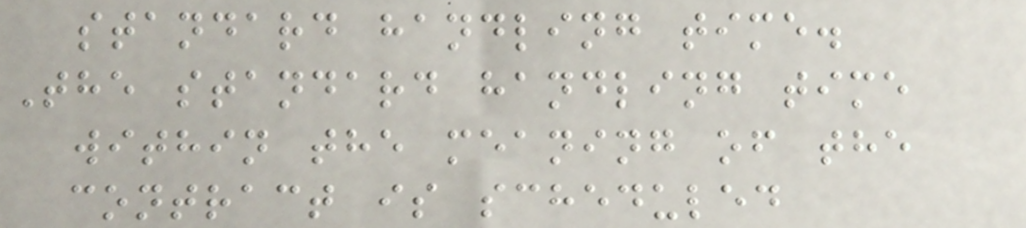standard handling time.
The standard handling time
within the meaning of the
contract is scheduled
